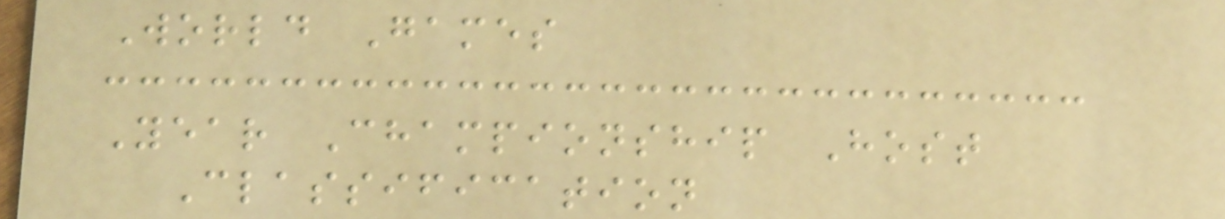World Games
Year Championship Host
Classification
